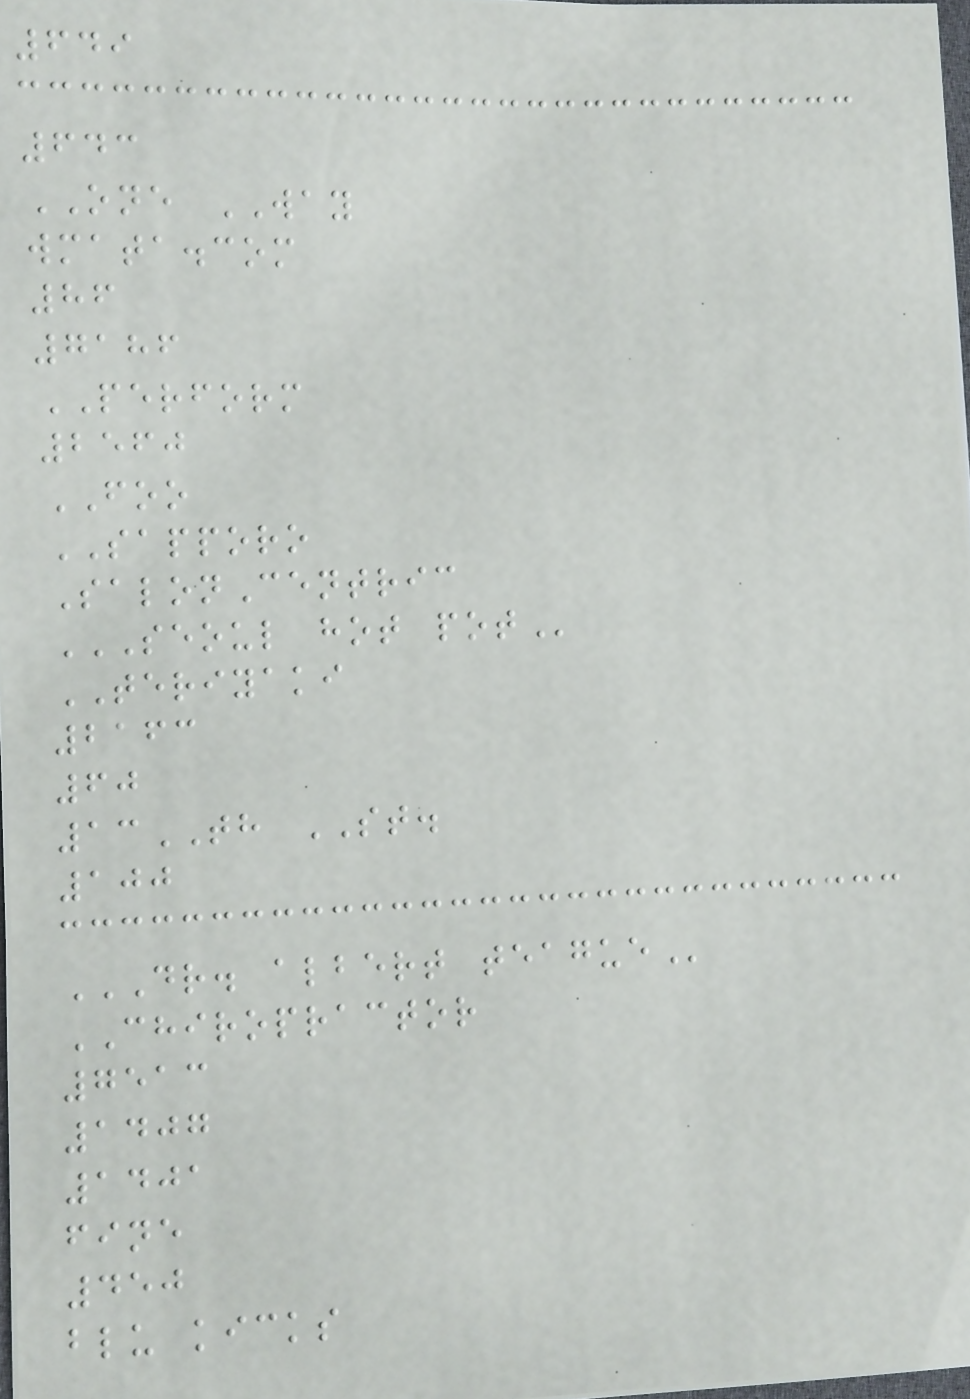649
643
ONE WAY
wmata.com
86
7186
PERFORM
2560
FOO
SAPPORO
SalonCentric
SEOUL HOT POT
TERIYAKI
2163
60
13TH ST.
100
DR. ALBERT TEAGUE
CHIROPRACTOR
7513
1407
1401
fine
450
blu kicks
